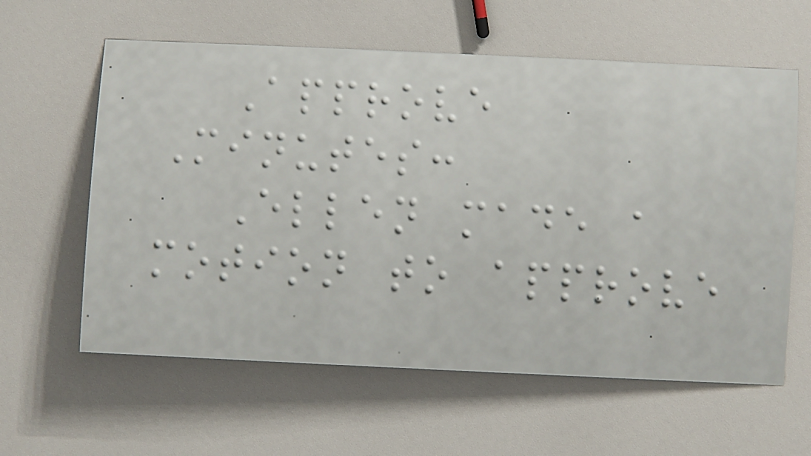Approve
Minutes:
Ellen made a
motion to approve
